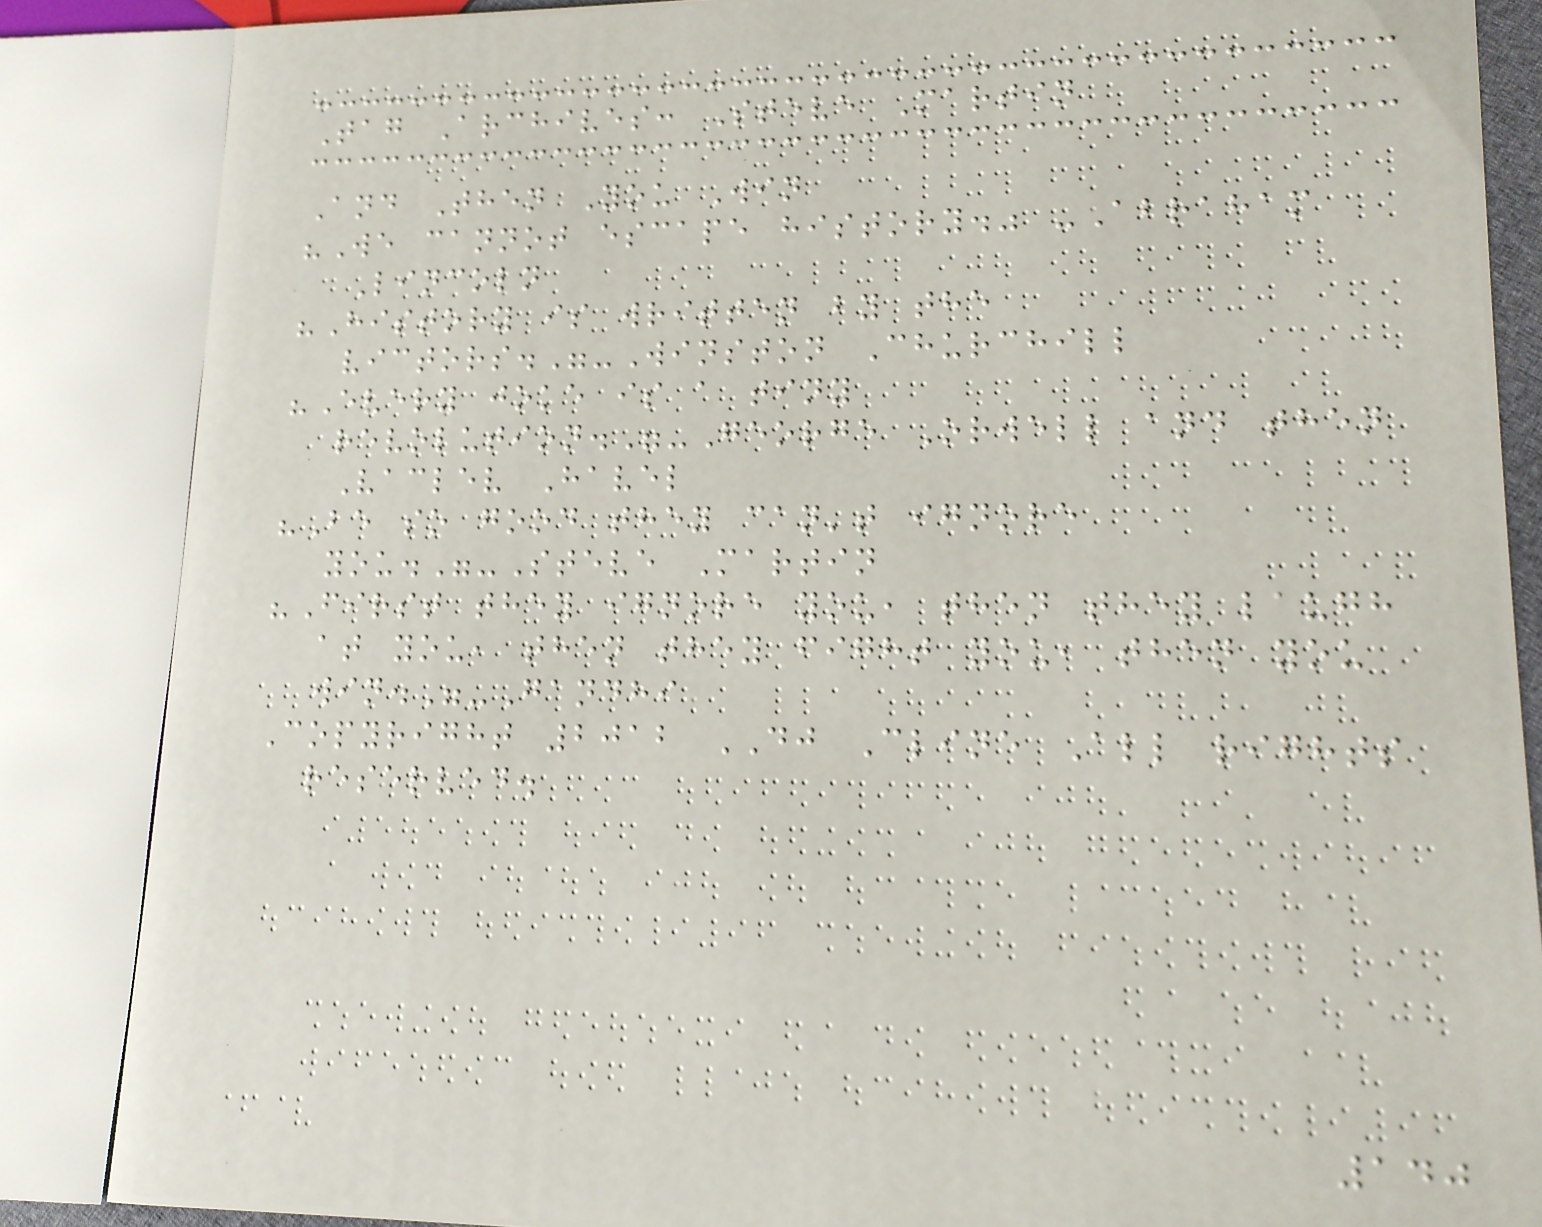Tag Archives: Steve Martin
And Then You Win
"We cannot escape history." -Abraham
Lincoln
"History is written by the
victors."-Winston Churchill
"Every joke is a tiny
revolution."-George Orwell and then
Vaclev Havel
"Be so good they can't ignore
you."-Steve Martin
"First they ignore you, then they laugh
at you, then they fight you, then you
win."-Gandhi
Copyright 2012 DJ Cline All rights
reserved.
140
